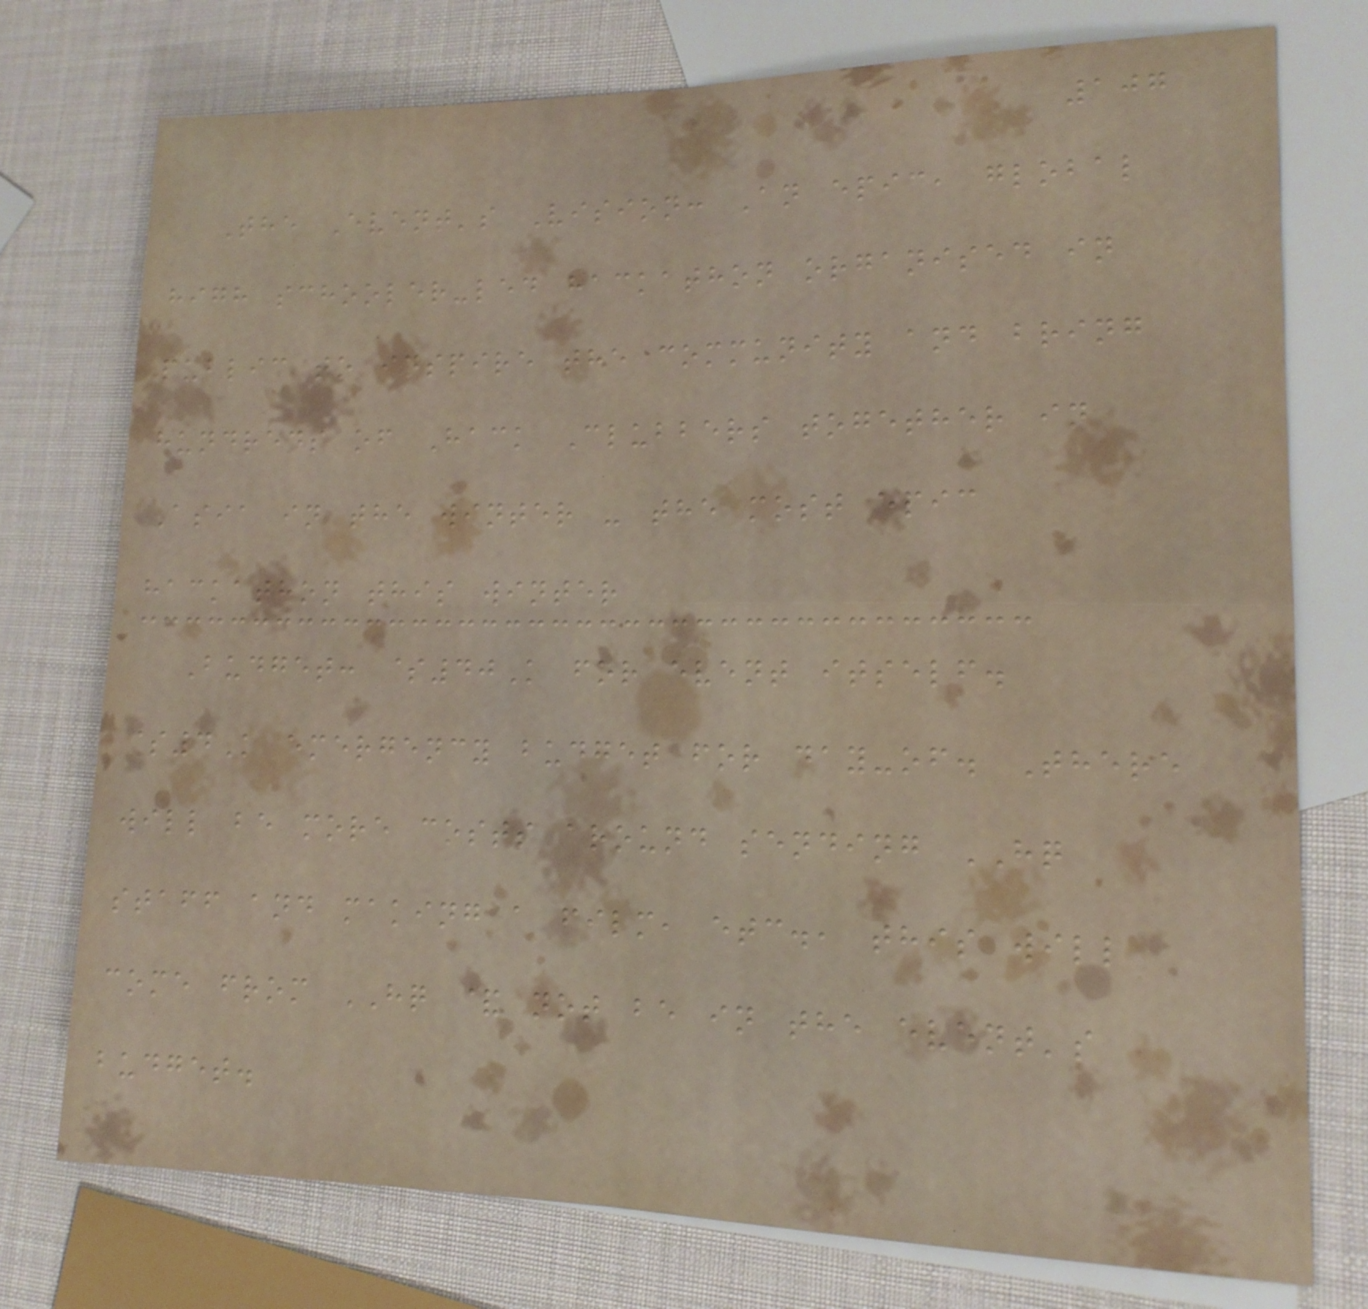107
The Event's Vision: An epic, global
high schooler-led hackathon organised in
public to inspire the community and bring
hundreds of Hack Clubbers together in
Asia in the winter - the most epic
hackathon this winter
Budget: $40K for event itself.
$4K emergency budget for day-of. There
will be more costs around sending HQ
staff and making a film, etc., this will
come from HQ & not be in the event's
budget.
